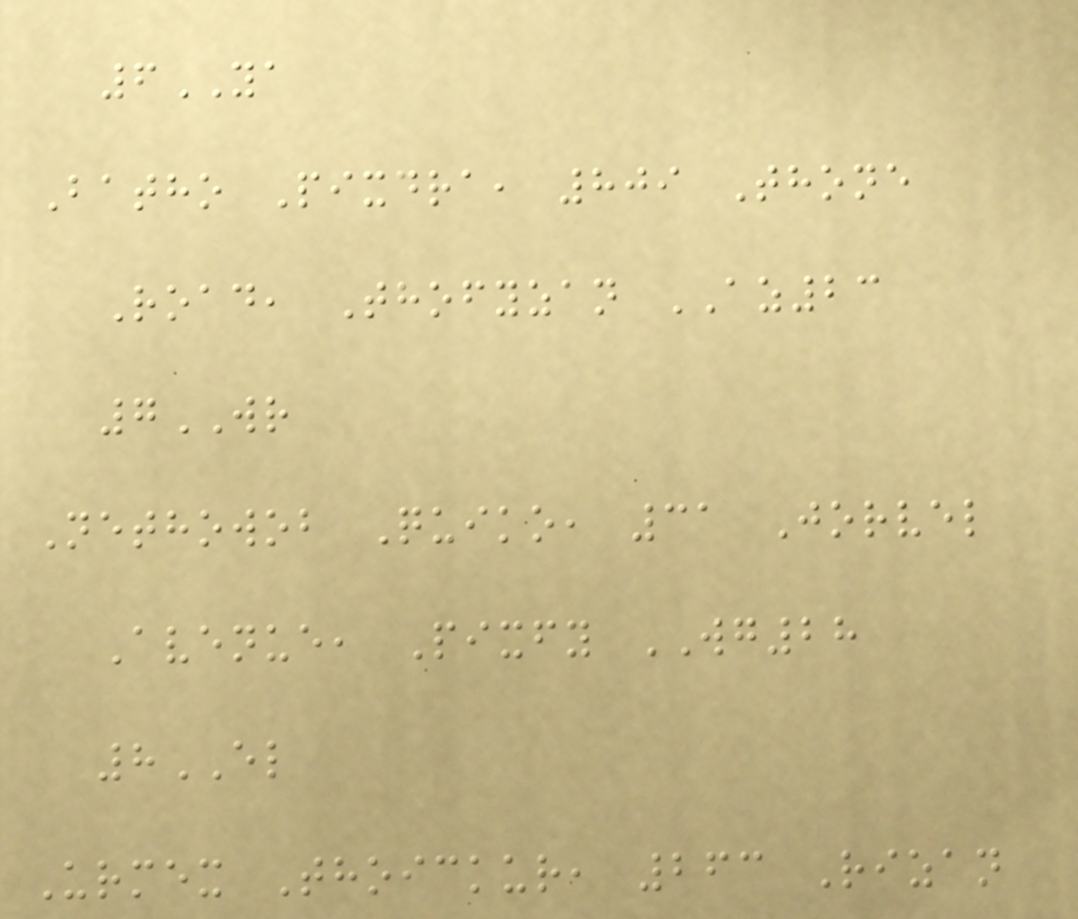6YA
Batho Pixdra, 809 Thone
Road, Thofyzan AZ23
7WR
Nethowob Quiko, 31 Jorvel
Avenue, Pixfy WG28
8EL
Urmex Thoickur, 263 Rizan
